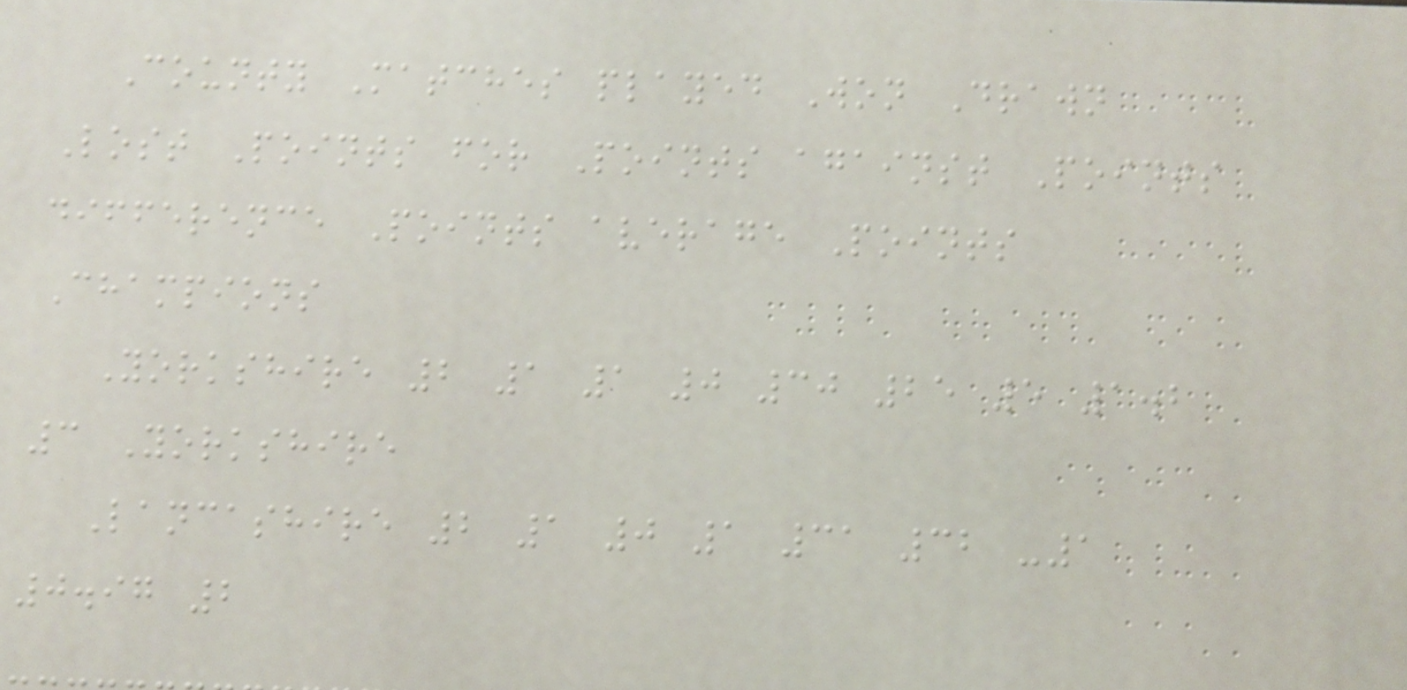County Matches played Won Drawn
Lost Points for Points against Points
difference Points average Points
Champions
Yorkshire 2 1 1 0 30 25 5 1.2
3 Yorkshire
Lancashire 2 1 0 1 31 32 -1
0.97 2
